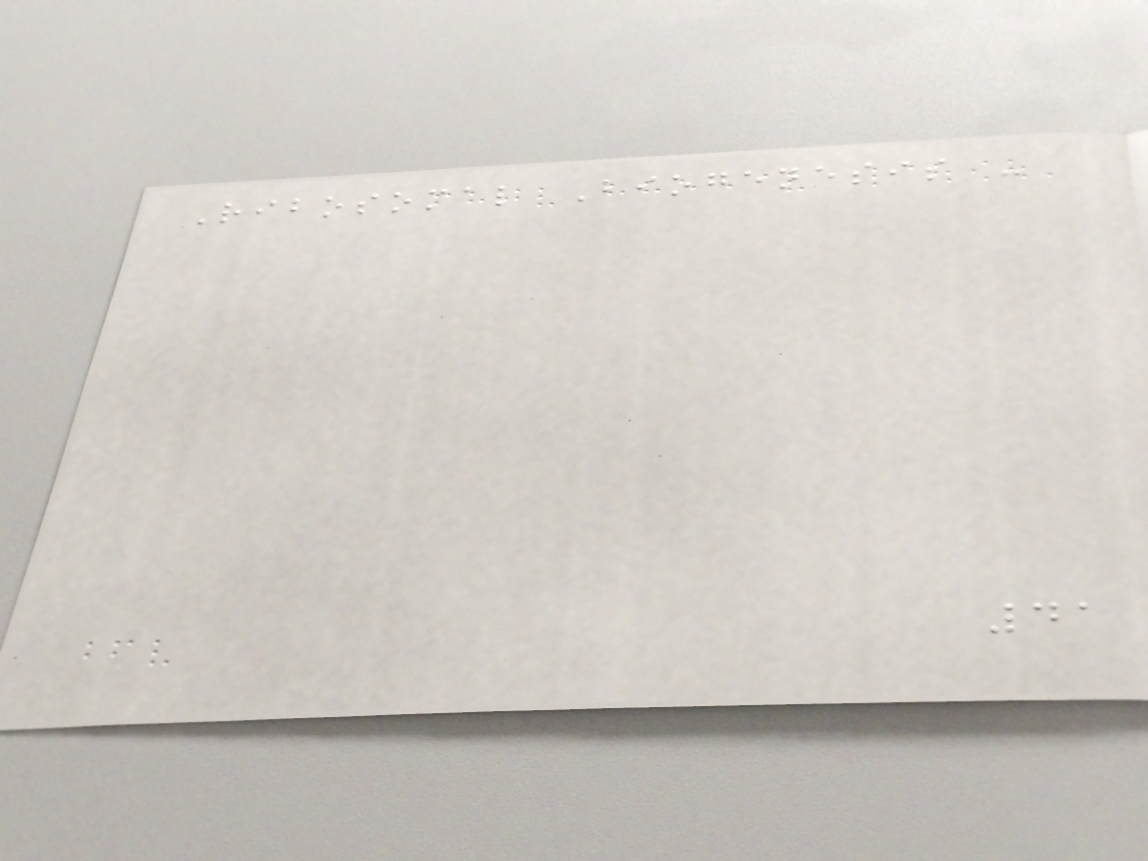Ribosomal Biogenesis -
41
